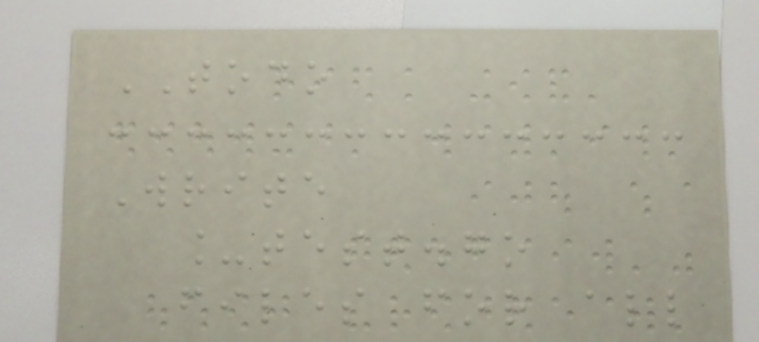TODO
Write
_test.go
files for all
